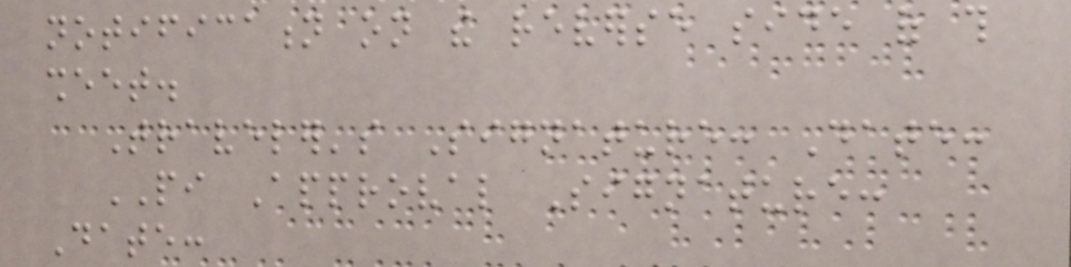notification on the reverse side of this
sheet.
Traveler's Signature: Date:
PI Approval Signature:
Date:
